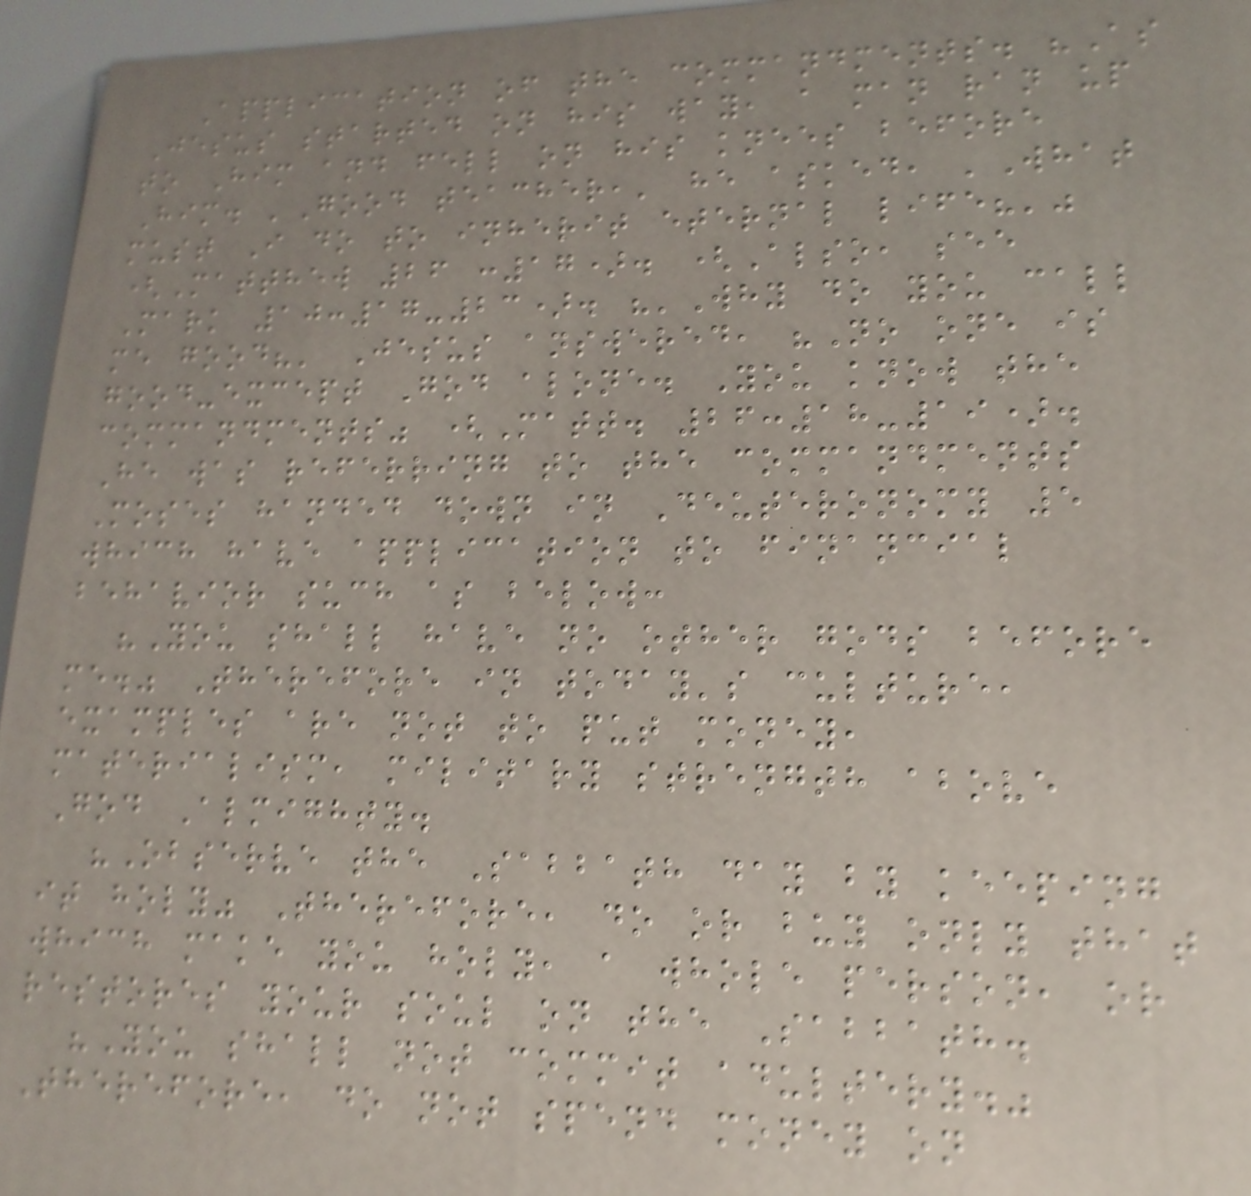Application of the commandments. "As
Jesus started on his way, a man ran up
to Him and fell on his knees before
Him. 'Good teacher,' he asked, 'What
must I do to inherit eternal life?'"
(Matthew 26 :17). (Also, see
Mark 10:17-23). "'Why do you call
me good?' Jesus answered, "No one is
good-except God alone. You know the
commandments" (Matt. 26:18-19).
He was referring to the commandments
Moses handed down in Deuteronomy 5
which have application to financial
behavior such as below:
"You shall have no other gods before
me." Therefore in today's culture,
examples are not to put money,
materialism, military strength above
God Almighty.
"Observe the Sabbath day by keeping
it holy" Therefore, do or buy only that
which make you holy, a whole person, or
restores your soul on the Sabbath.
"You shall not commit adultery."
Therefore, do not spend money on
